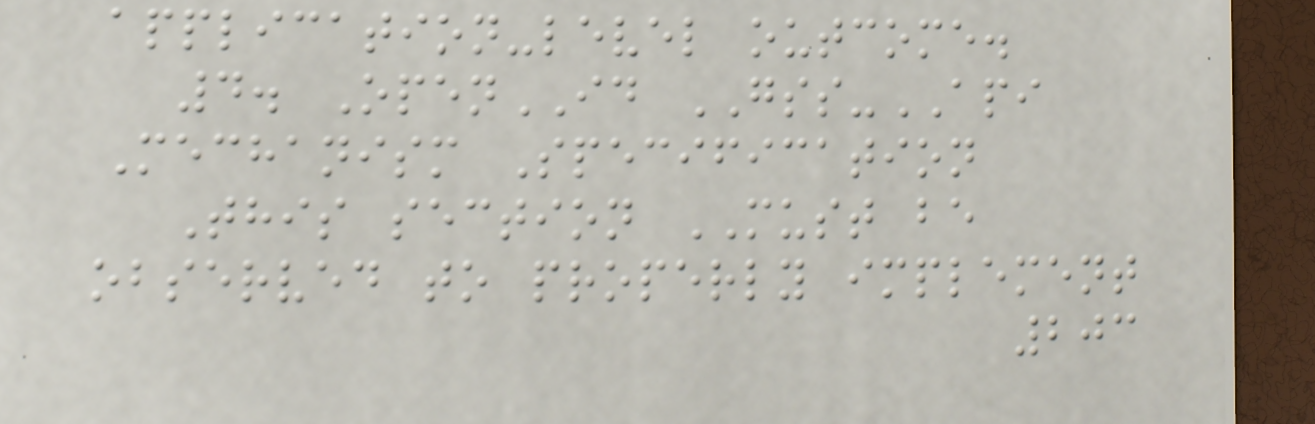application-level outcome.
4. OpenID GSS-API
Mechanism Specification
This section MUST be
observed to properly implement
203
